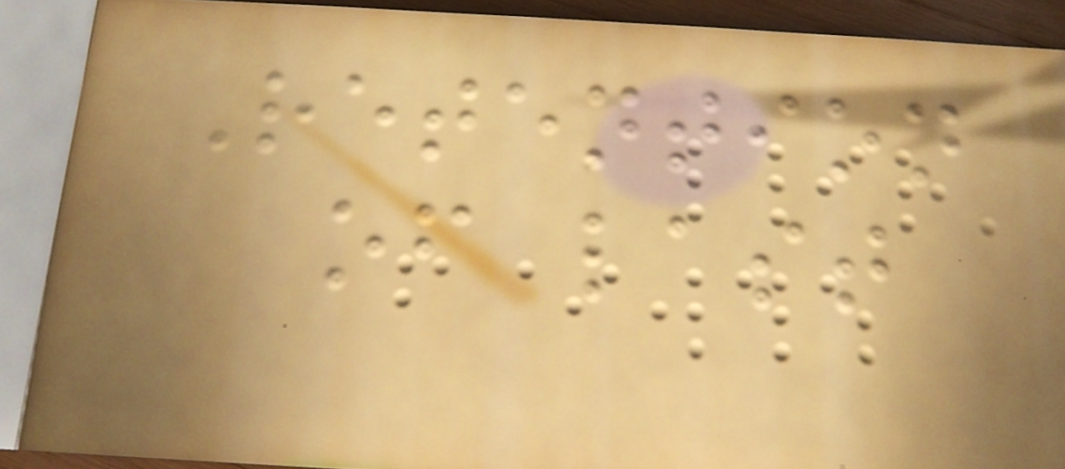Retention
of last
